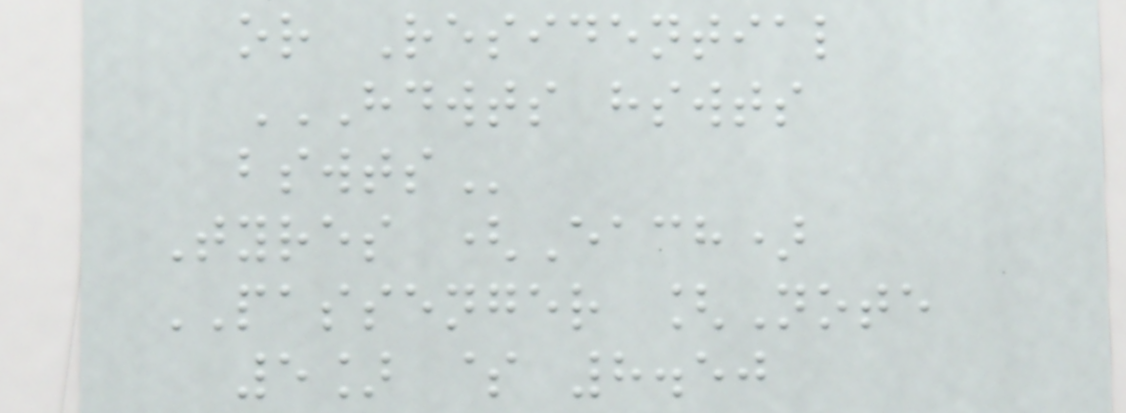or Residential
HDWTS HSWTS
BSWTS
Tyres (Each)
PASSENGER [Note
5] $ 8.50
